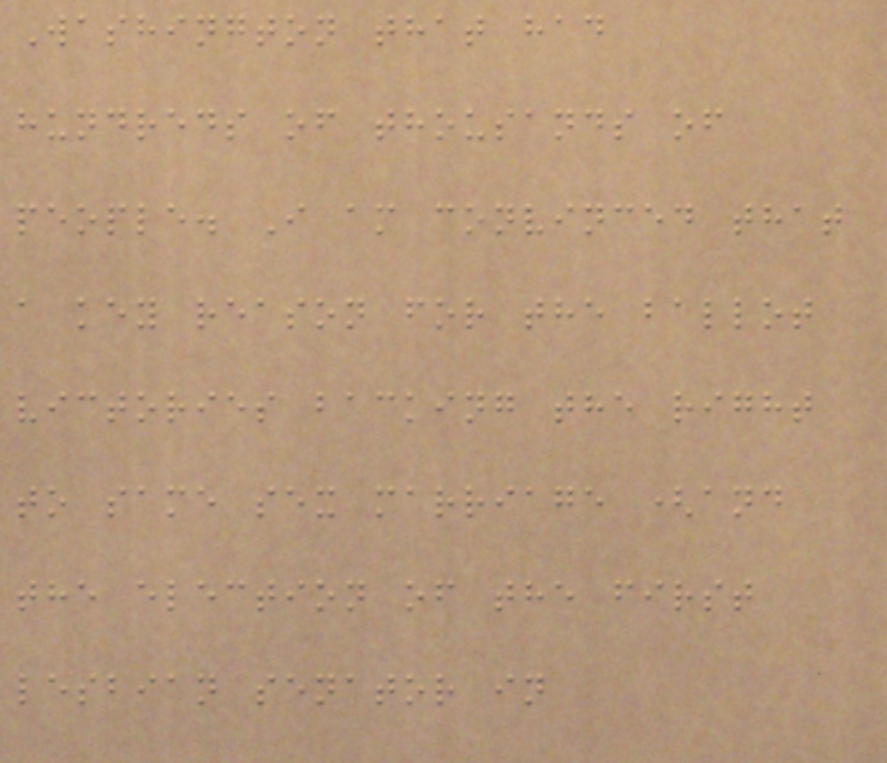Washington that had
hundreds of thousands of
people. I am convinced that
a key reason for the ballot
victories backing the right
to same sex marriage (and
the election of the first
lesbian senator in
